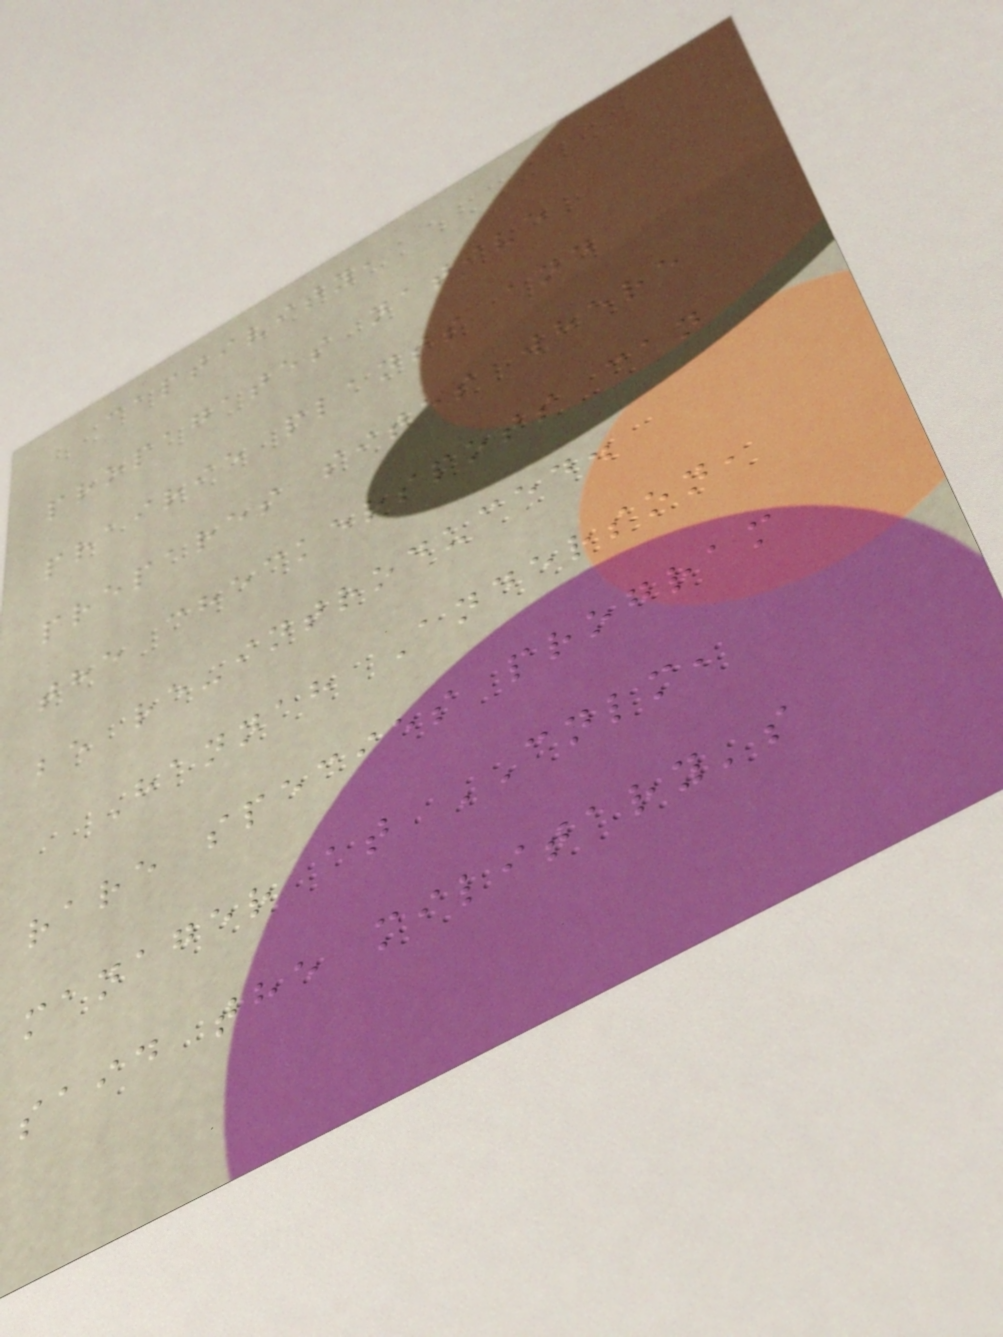captivity,
propagates native
prairie plants and
prepares sites where
the checkerspots can
be re-introduced.
Hannah Anderson,
rare species program
manager at CNLM,
said the military's
